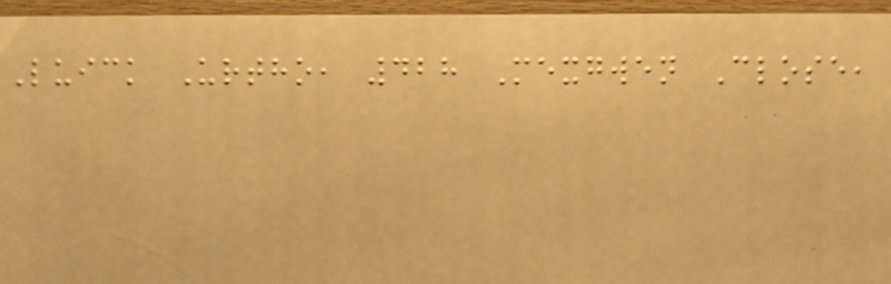Luick Urtho, 428 Mexgwen Close,
